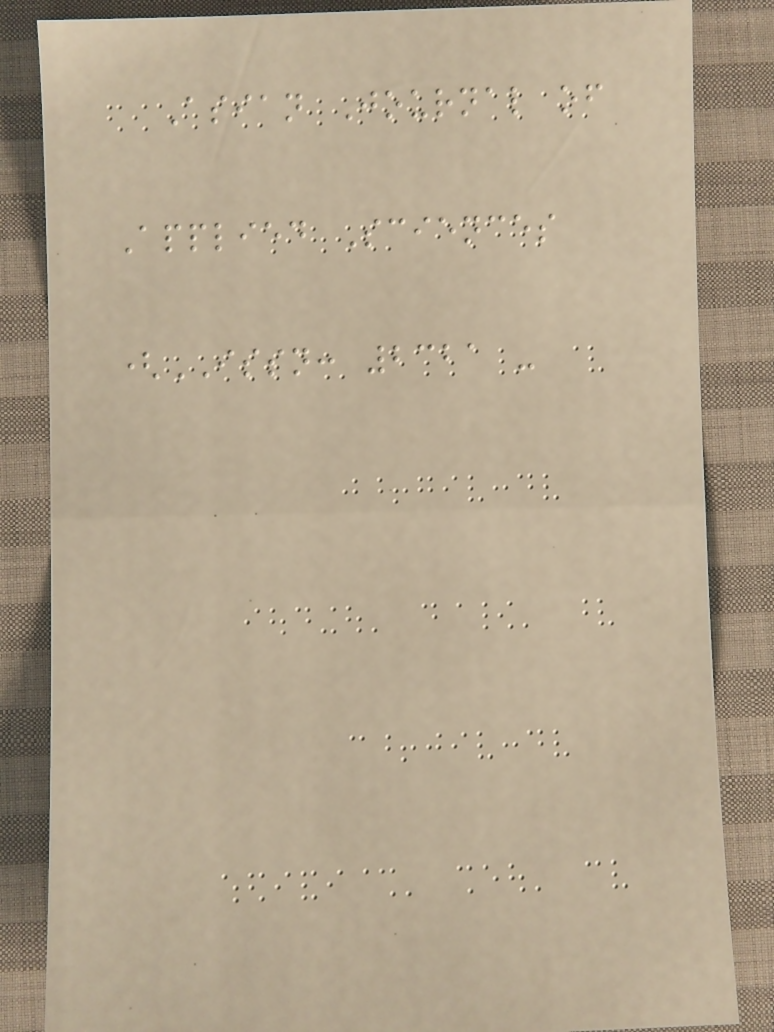Asian Journal of
Applied Sciences
(ISSN: 2321 -
